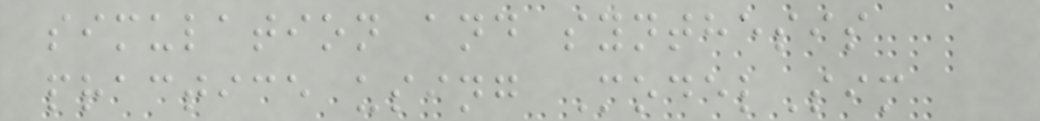simulation and synthesis
practice using ModelSim
